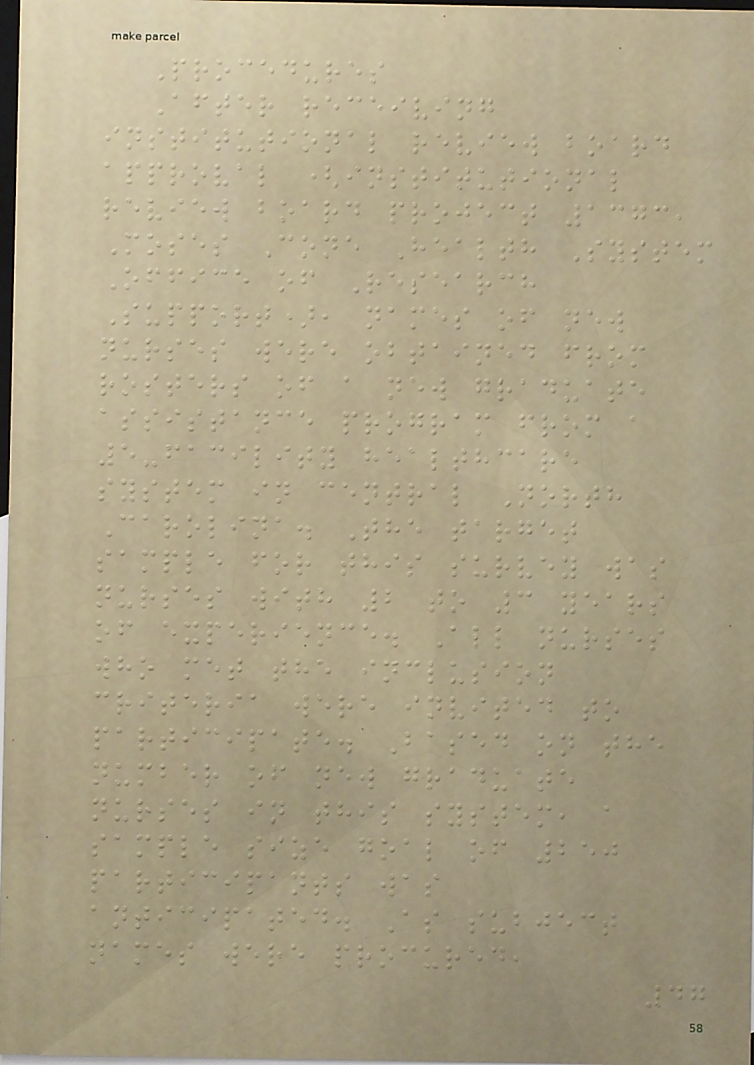Procedures
After receiving
institutional review board
approval (institutional
review board project 1373,
Moses Cone Health System
Office of Research
Support), names of new
nurses were obtained from
rosters of a new graduate
assistance program from a
5-facility healthcare
system in central North
Carolina. The target
sample for this survey was
nurses with 2 to 3 years
of experience. All nurses
who met the inclusion
criteria were invited to
participate. Based on the
number of new graduate
nurses in this system, a
sample size goal of 250
participants was
anticipated. As subject
names were procured,
47
